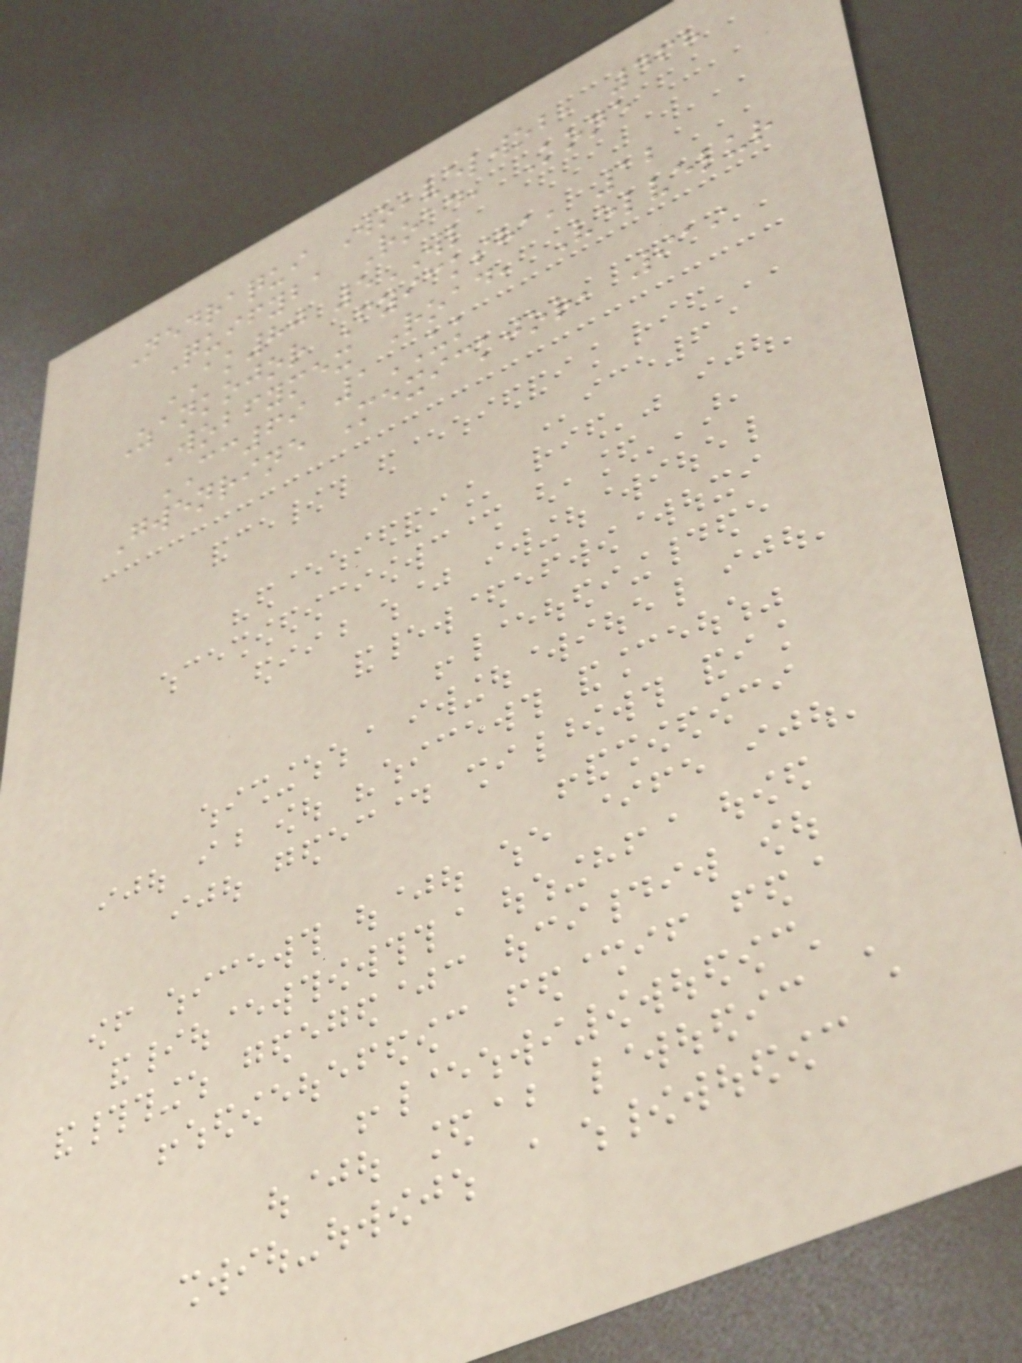Nedraqui Wobvelwob, 468
Quifyba Road, Kone
AK80 5WL
Zankojor Fyicksha, 12
Wobfymex Road, Velvelur
CC69 1UK
Gwenrine Mexickjor, 919
